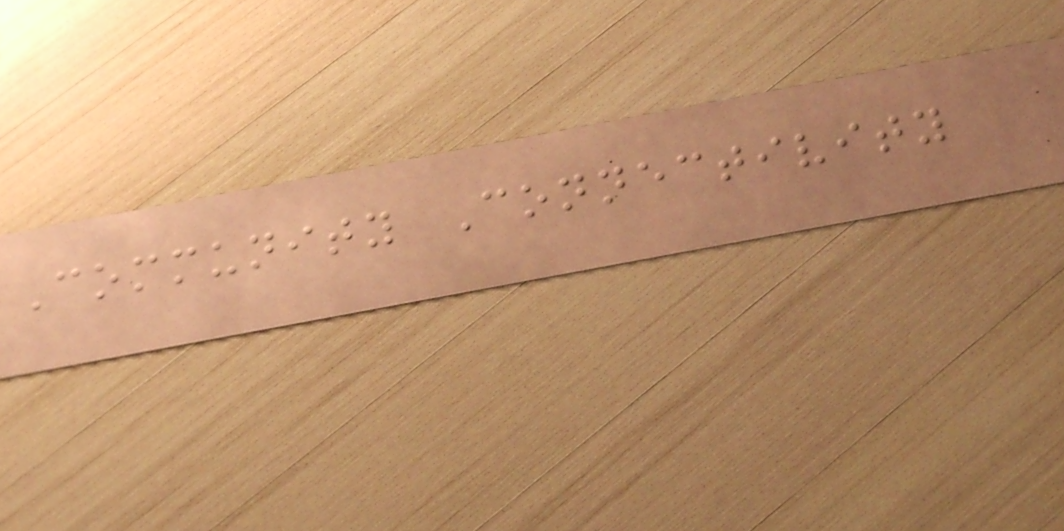Community Connectivity
